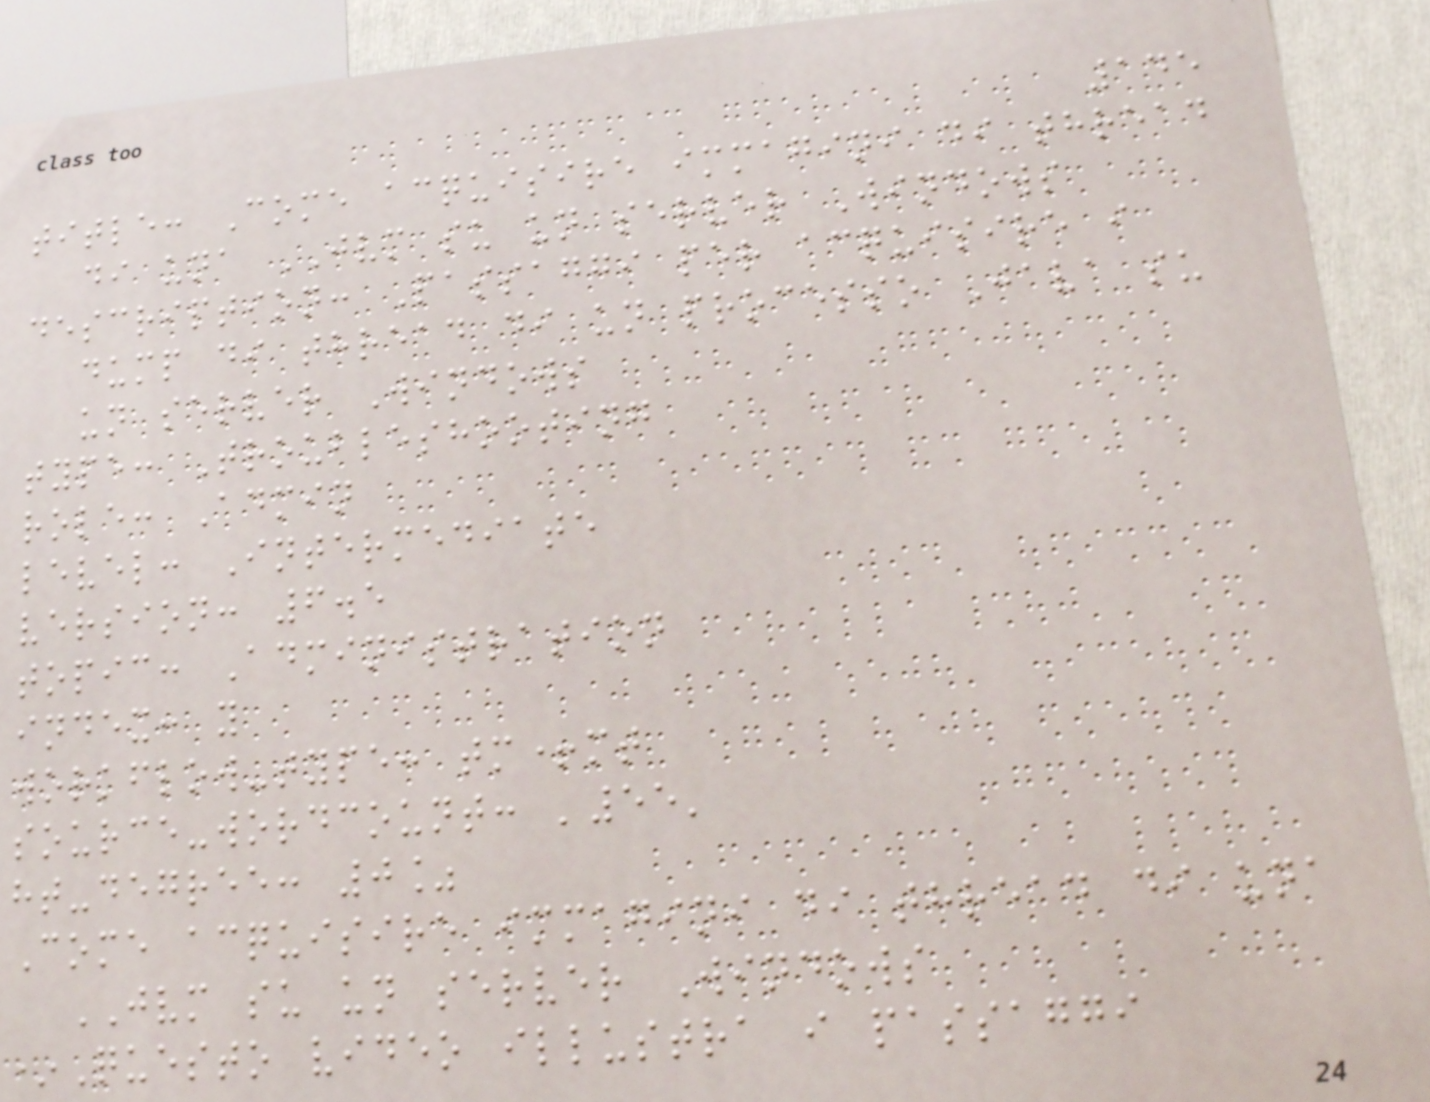145
title: Come acquisire immagini di thread
di una JVM su un server Windows
description: Passaggi per acquisire i
dump di thread di un processo Java su
un server Windows
type: Troubleshooting
role: Admin
level: Intermediate
version: 6.5
topic: Administration
index: y
workflow-type: tm+mt
source-wordcount: '55'
ht-degree: 0%
Come acquisire immagini di thread di una
JVM su un server Windows
*Questo video illustra i passaggi
